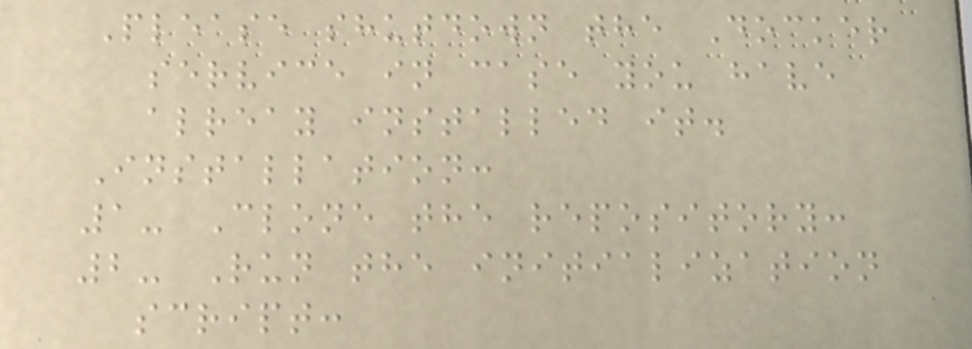Please shutdown the Docker
service in case you have
alreay installed it.
Installation:
1- Clone the repository:
2- Run the initialization
script:
